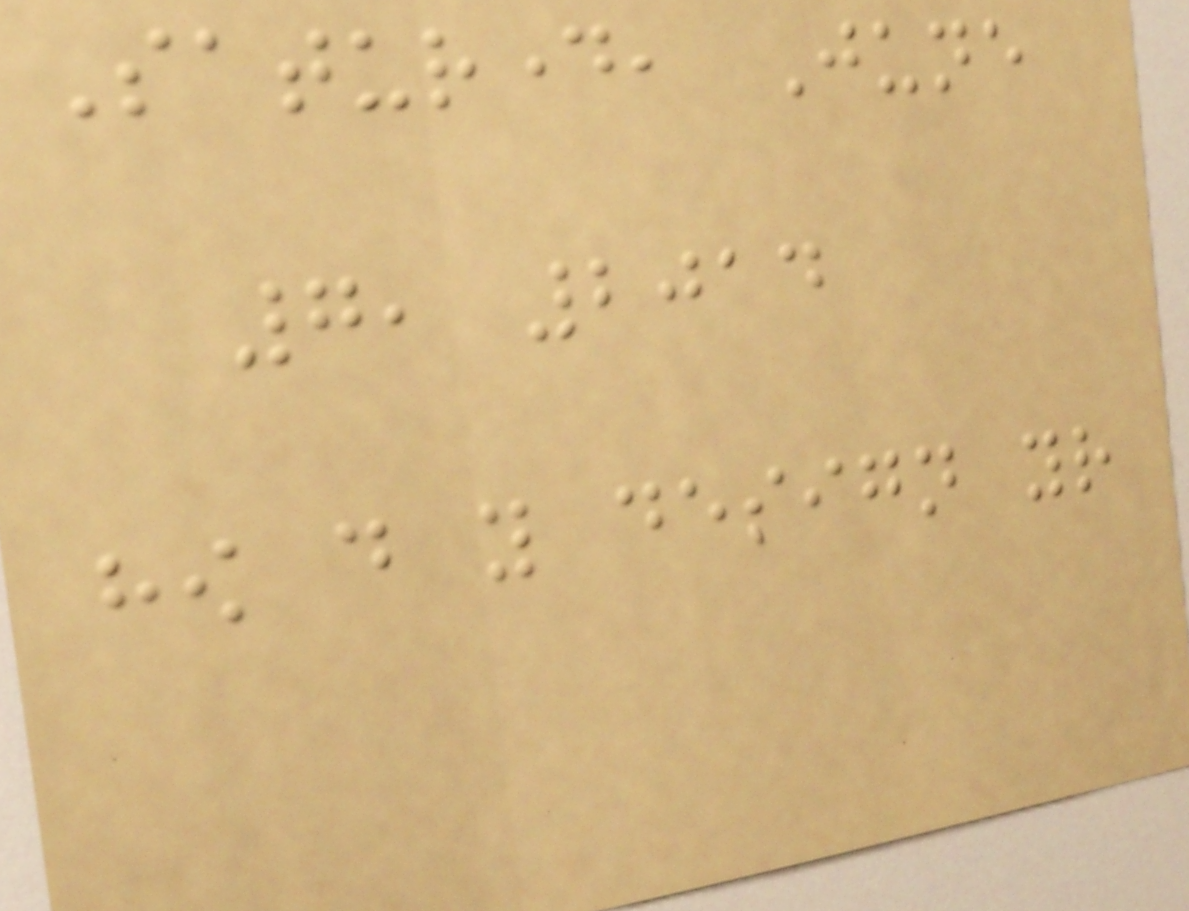Saturday, June
7, 2014
how do you design your
